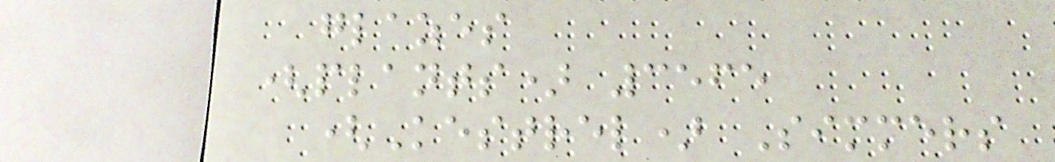glazes
(plants) 3565
(Kestrel) Simmers
